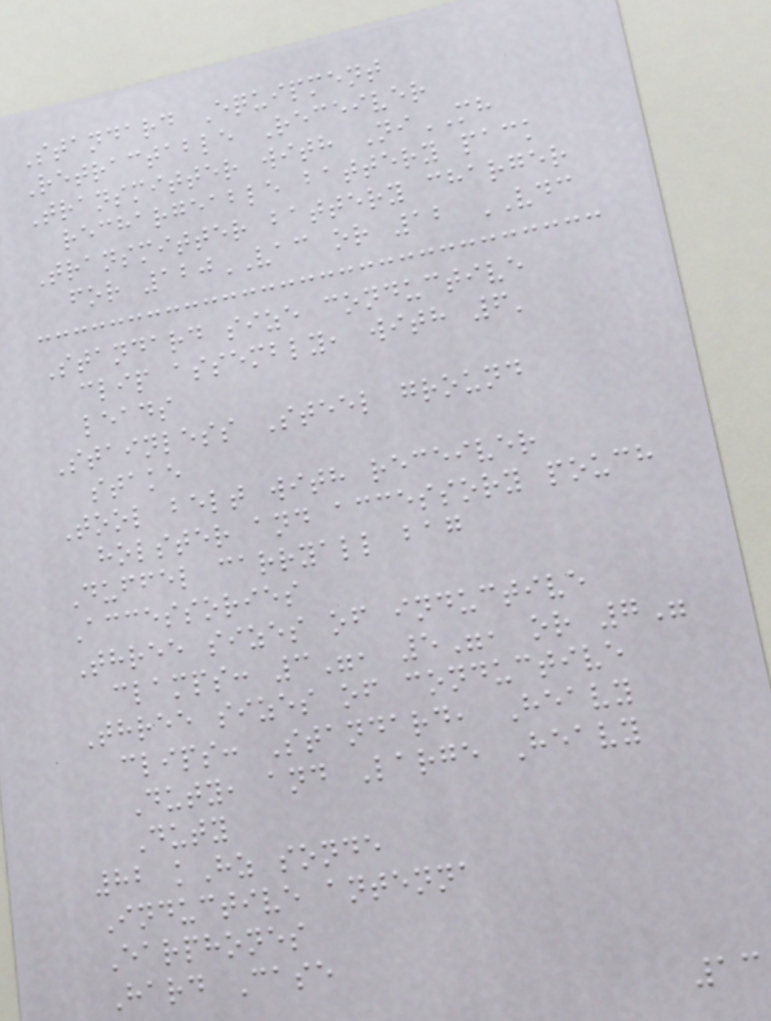Standard Equipment
Retractable Receiver
Transmitter with NiMH
rechargeable battery pack
Transmitter battery charger
for 120VAC or 12 VDC
Standard size conductive
clip assembly, with 6'
leads
Stainless Steel ground
stake
Tool belt with receiver
holster and accessory pouch
Duffel carryall bag
Accessories
Three sizes of inductive
clamps: 3", 5", or 7"
Three sizes of conductive
clips: Standard, Heavy
Duty, and Large Heavy
Duty
82 kHz sonde
Inductive antenna
Earphones
Hard Case
13
